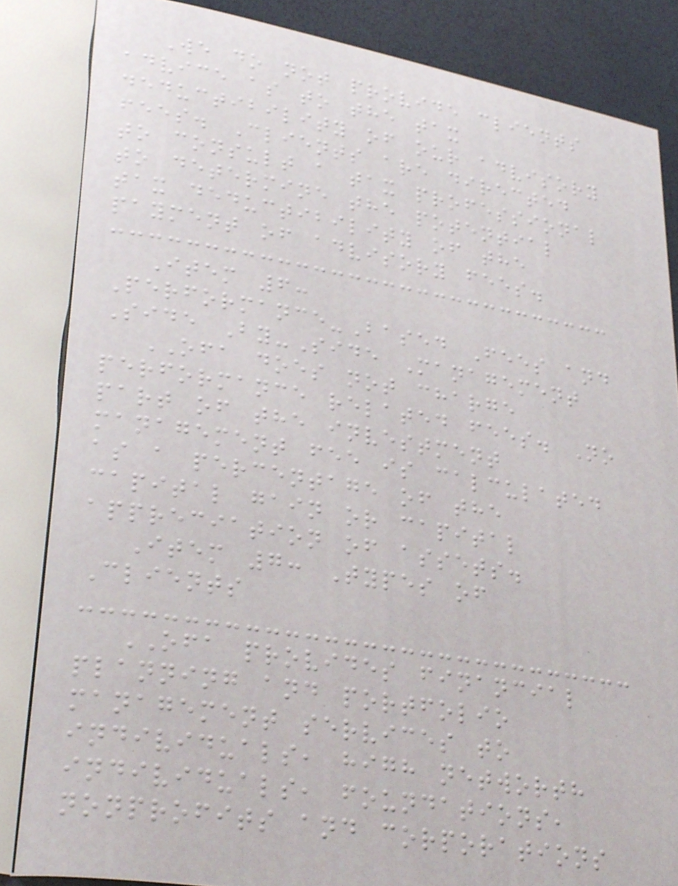We do not provide clients
advice as to the tax
deductibility of our advisory
fees. Clients are directed
to consult a tax professional
to determine the potential
tax deductibility of the
payment of advisory fees.
Item 6:
Performance-Based Fees and
Side By-Side Management
OFA does not charge
performance related fees. No
part of the investment
management fee is calculated
as a percentage of the
capital gain or capital
appreciation of assets.
Item 7: Types of
Clients
OFA provides financial
planning and portfolio
management services to
individuals, high networth
individuals, foundations,
nonprofits and corporations
